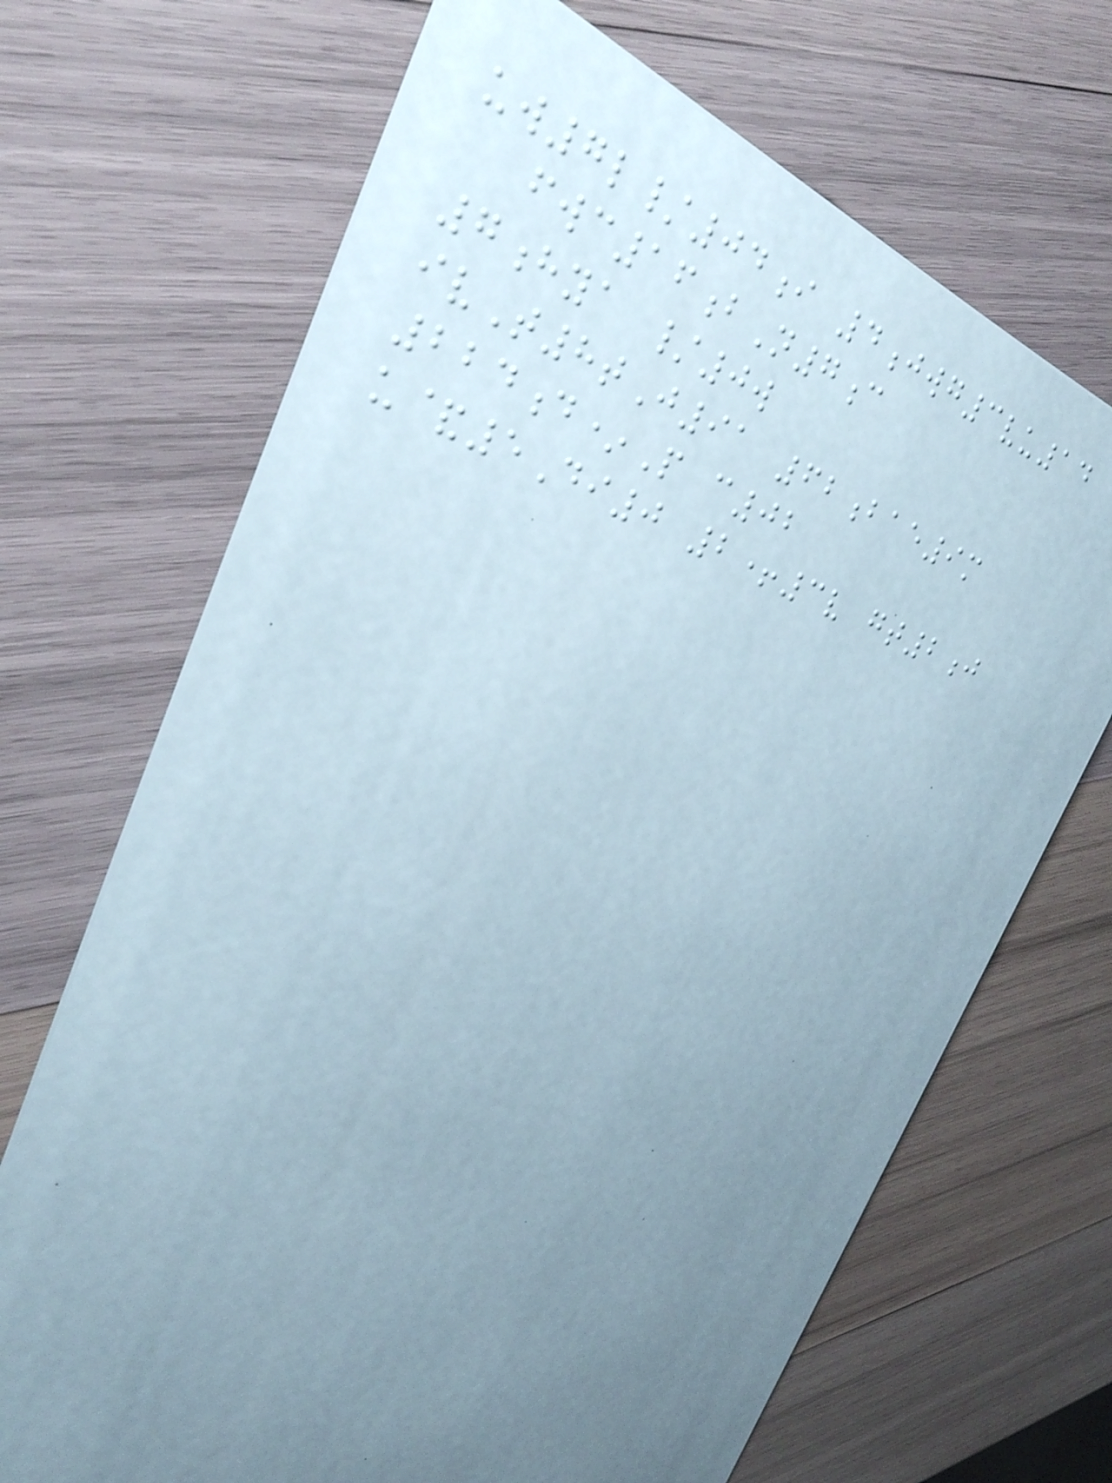uw7l/04i 4jwg3vu14
fwc16bN7c
7hya /0w
ivT8tJ91 62bae9m
224d*P c02
u&5Di0 2+3v gt2j
